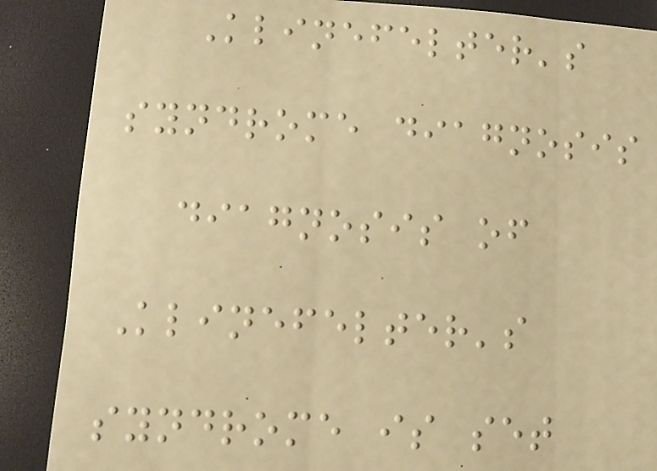Klinefelter's
syndrome diagnosis
diagnosis of
Klinefelter's
syndrome is set
